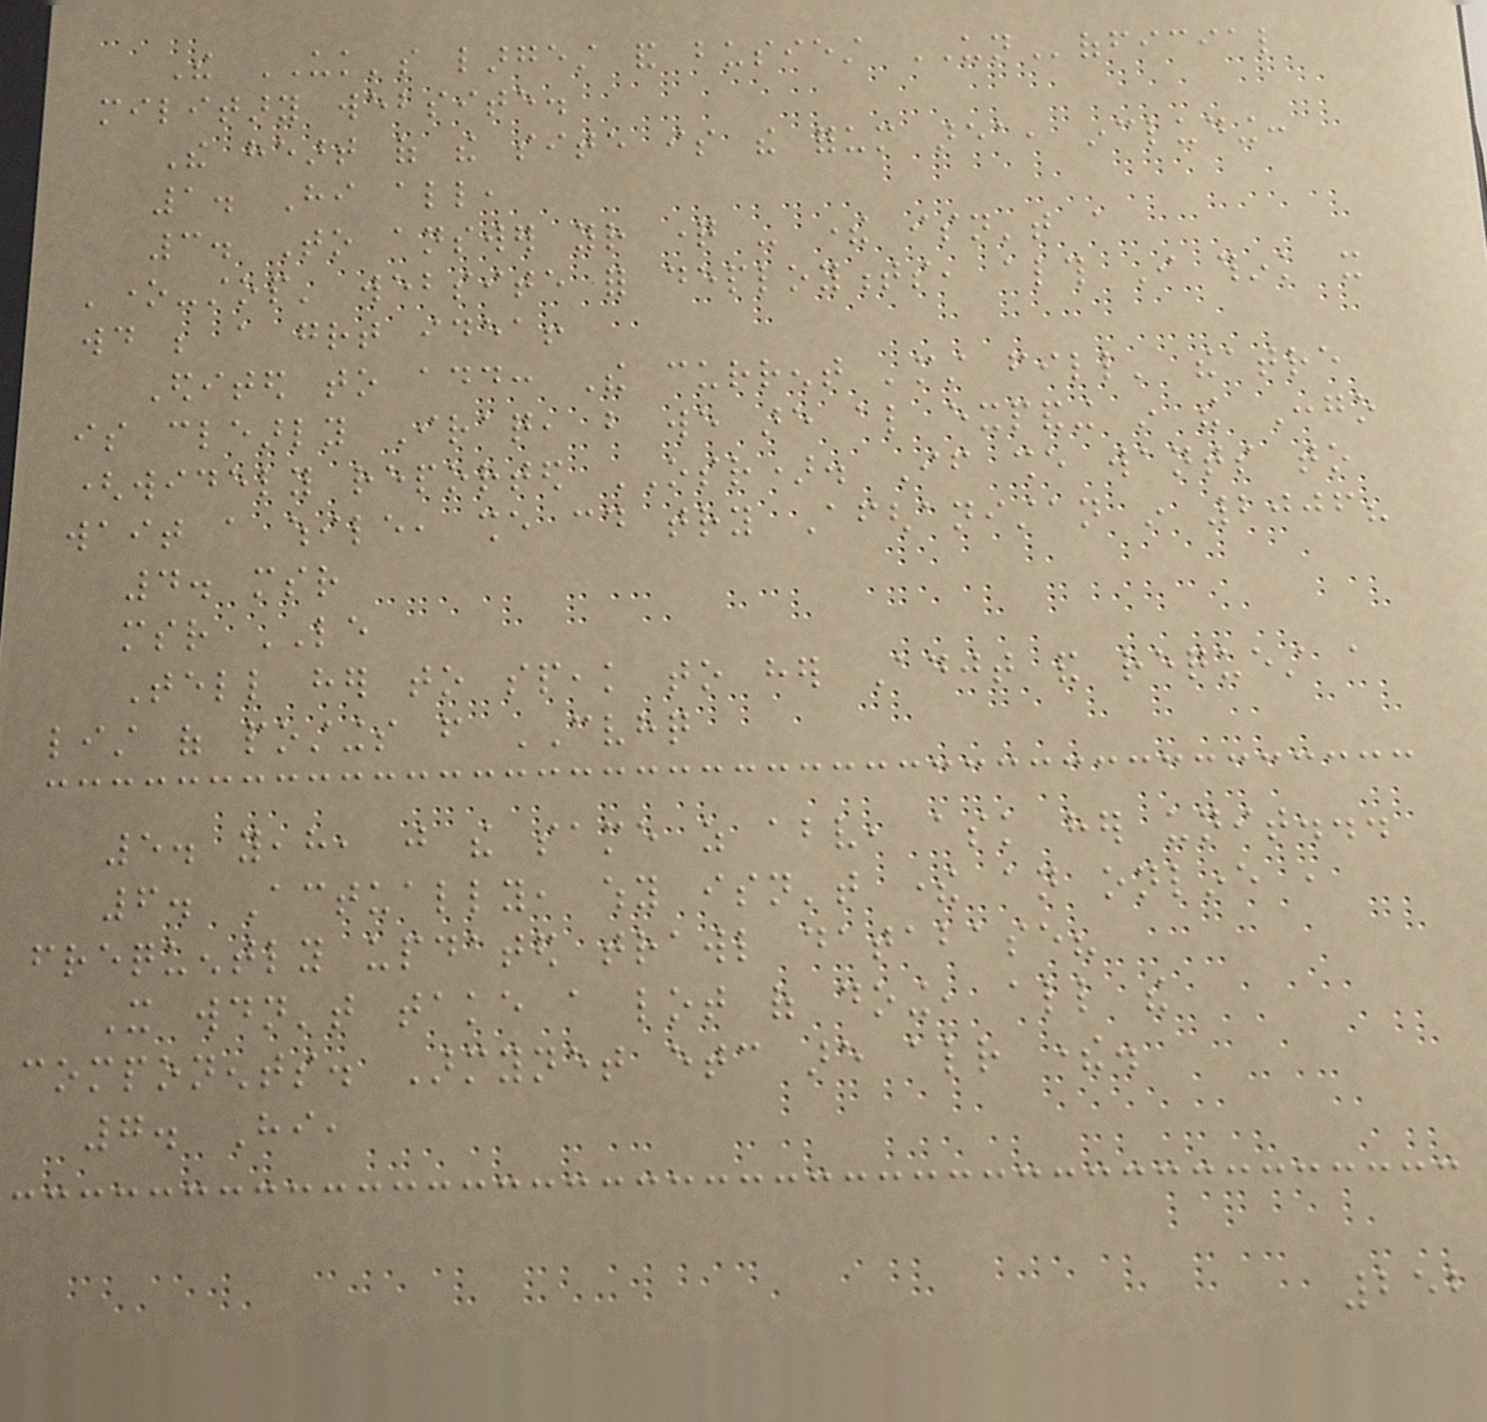The UK's largest and busiest UNofficial
military website.
The heart of the site is the forum area, including:
1. Hi all,
3. To answer your question - there isn't a
'one-stop' website for deployments, although I think it
would be a great idea!
Edited to add: The current 'must fill' theatre
is clearly Iraq, but we are also expanding in the Congo
(widely reported OSR). If she wants to
wait a while, she could try Afghanistan in 2006?
4. msr
msr LE
Tell her to speak to her Adjt and request a
list of postings from CVHQ
5. yeah, just the same as above, ask her unit...
6. Actually, why isn't there an online ,
frequently updated trawl database?
It wouldn't take a lot of doing, all the
components. Armynet etc are already there.
7. Hi,
252
